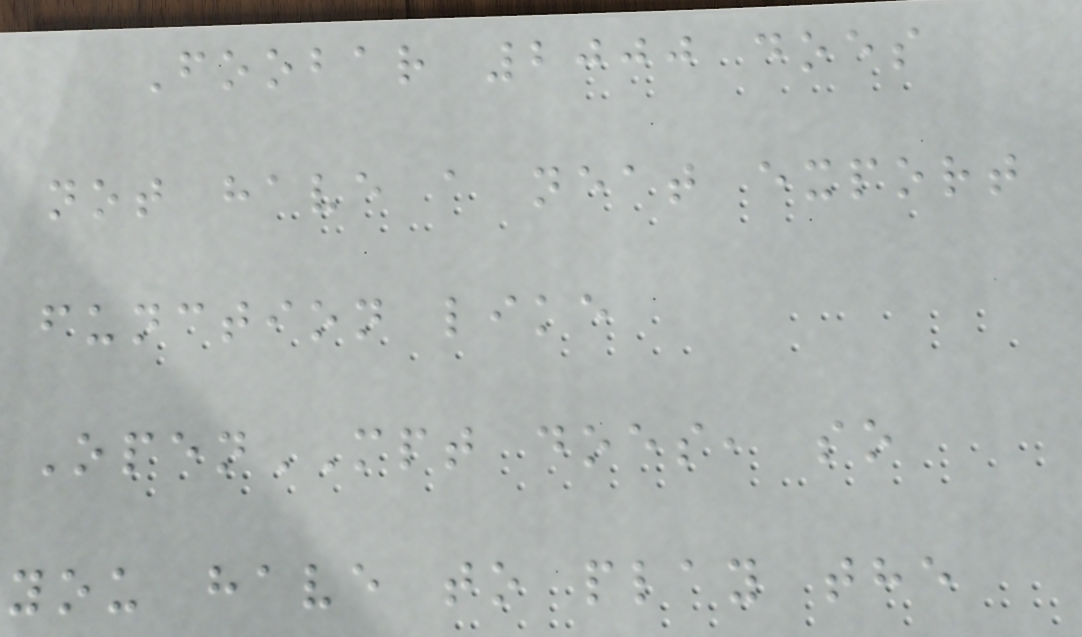Foobar 2000 does
not have a neat export
function like
OpenMPT does, so
you have to play the
